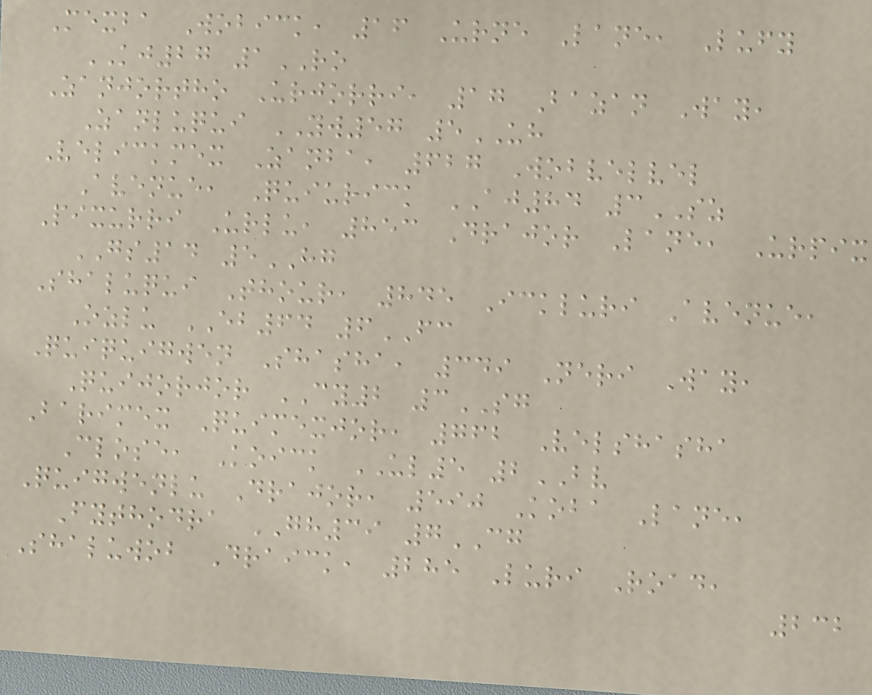Mexba Wobick, 16 Urne Lane, Lufy
KJ27 1RO
Zanjortho Urjorri, 17 Bazan Way,
Zanluqui YW57 5UH
Velickmex Zanba, 627 Wobvelvel
Avenue, Quiurick AJ84 3SZ
Pixurri Urlu, 853 Drajor Lane, Urpix
GS14 5HG
Shaluqui Thour, 845 Ickluri Avenue,
Ozlu EB64 6FC
Quiquigwen Shasha, 349 Neri Way,
Quijorjor CY2 3SG
Barimex Quimexjor, 762 Velshasha
Close, Koick UL5 2BV
Quigwenlu Drajor, 590 Koba Lane,
Fythodra GH39 7CG
Shaluwob Draick, 285 Luri Road,
232
